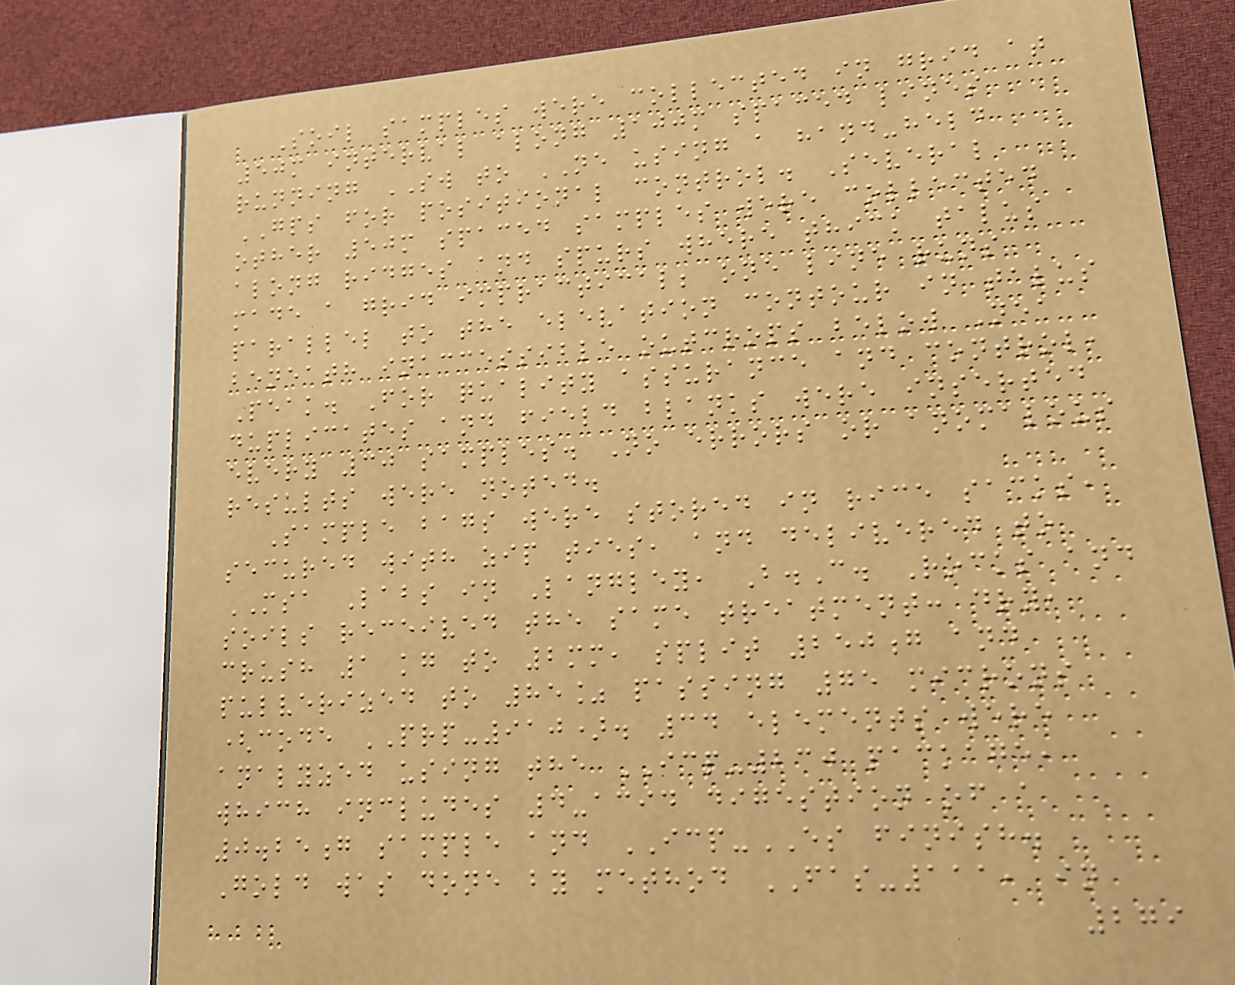Soil samples were collected in grid at
50m interval along 100m spaced lines
running SW to NE using a hand-held
GPS for positional control. Several
other 50m spaced samples were collected
along ridges and spurs where thick talus
made a grid impractical; one line runs
parallel to the elevation contour in talus
beneath inaccessible outcrops below Nea
Peak. For quality assurance and control,
duplicates and field blanks were inserted
every 30 samples. No errors or anomalous
results were noted.
Sample bags were stored in rice sacks,
secured with zip ties, and delivered to
MSA Labs in Langley, B.C. Rocks and
soils received the same treatment: dry,
crush 1 kg to 2mm, split 250g and
pulverized to 85% passing 75 microns
(code PRP-910). 34 elements were
analyzed using the ICP-230 package,
which includes 4-acid digestion of a
0.25g sample and ICP-ES finish.
Gold was done by method FAS-111, in
279
